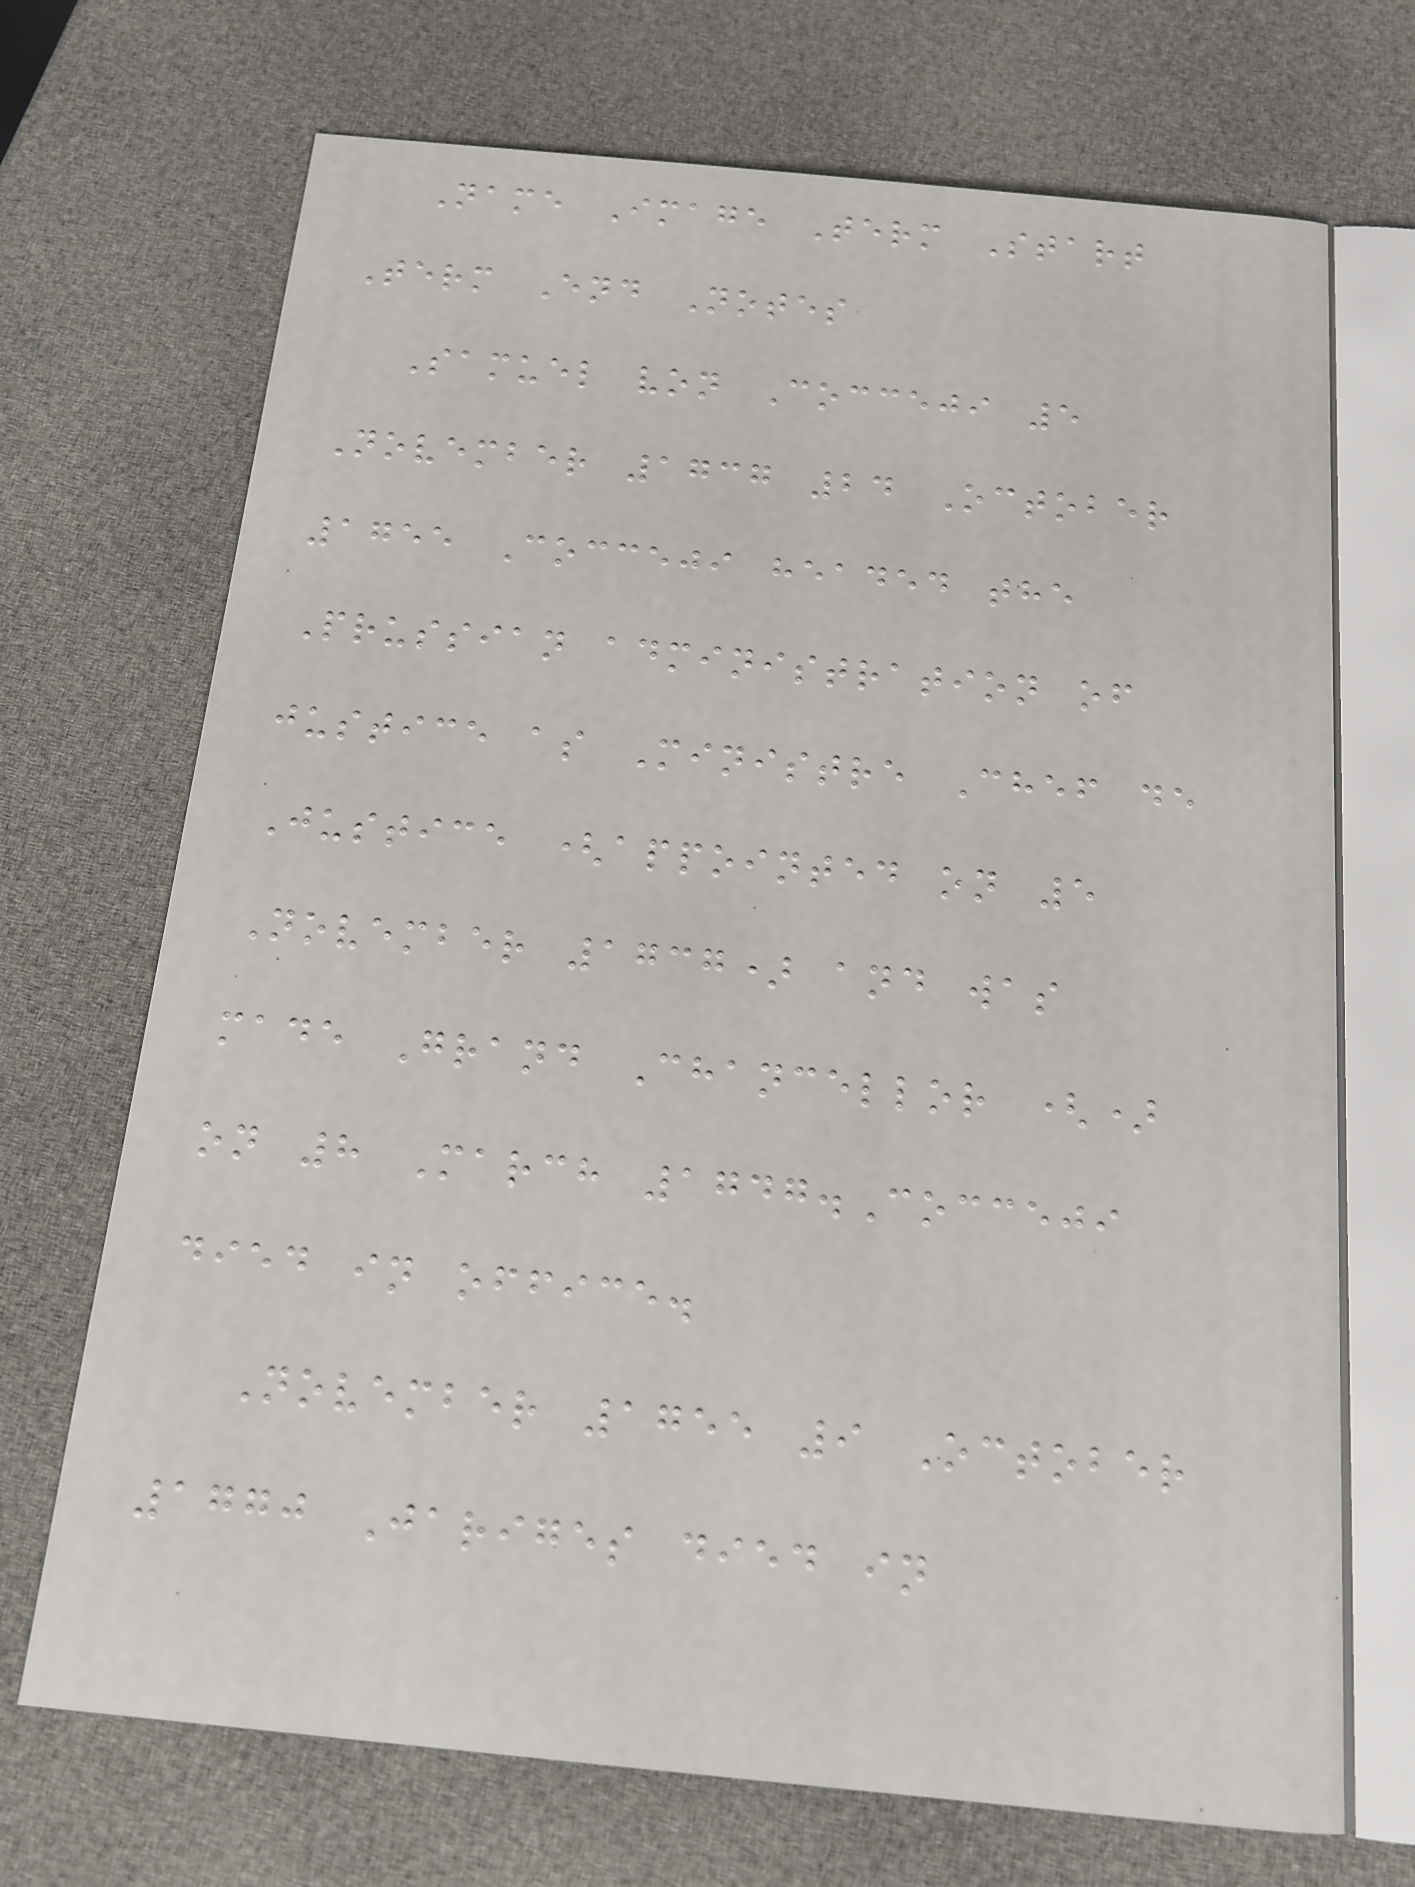Name Image Term Start
Term End Notes
Samuel von Cocceji 5
November 1737 24 October
1755 Cocceji headed the
Prussian administration of
justice as Ministre Chef de
Justice (appointed on 5
November 1737) and was
made Grand Chancellor ()
on 8 March 1747.Cocceji
died in office.
November 1755 9 October
1770 Jariges died in
